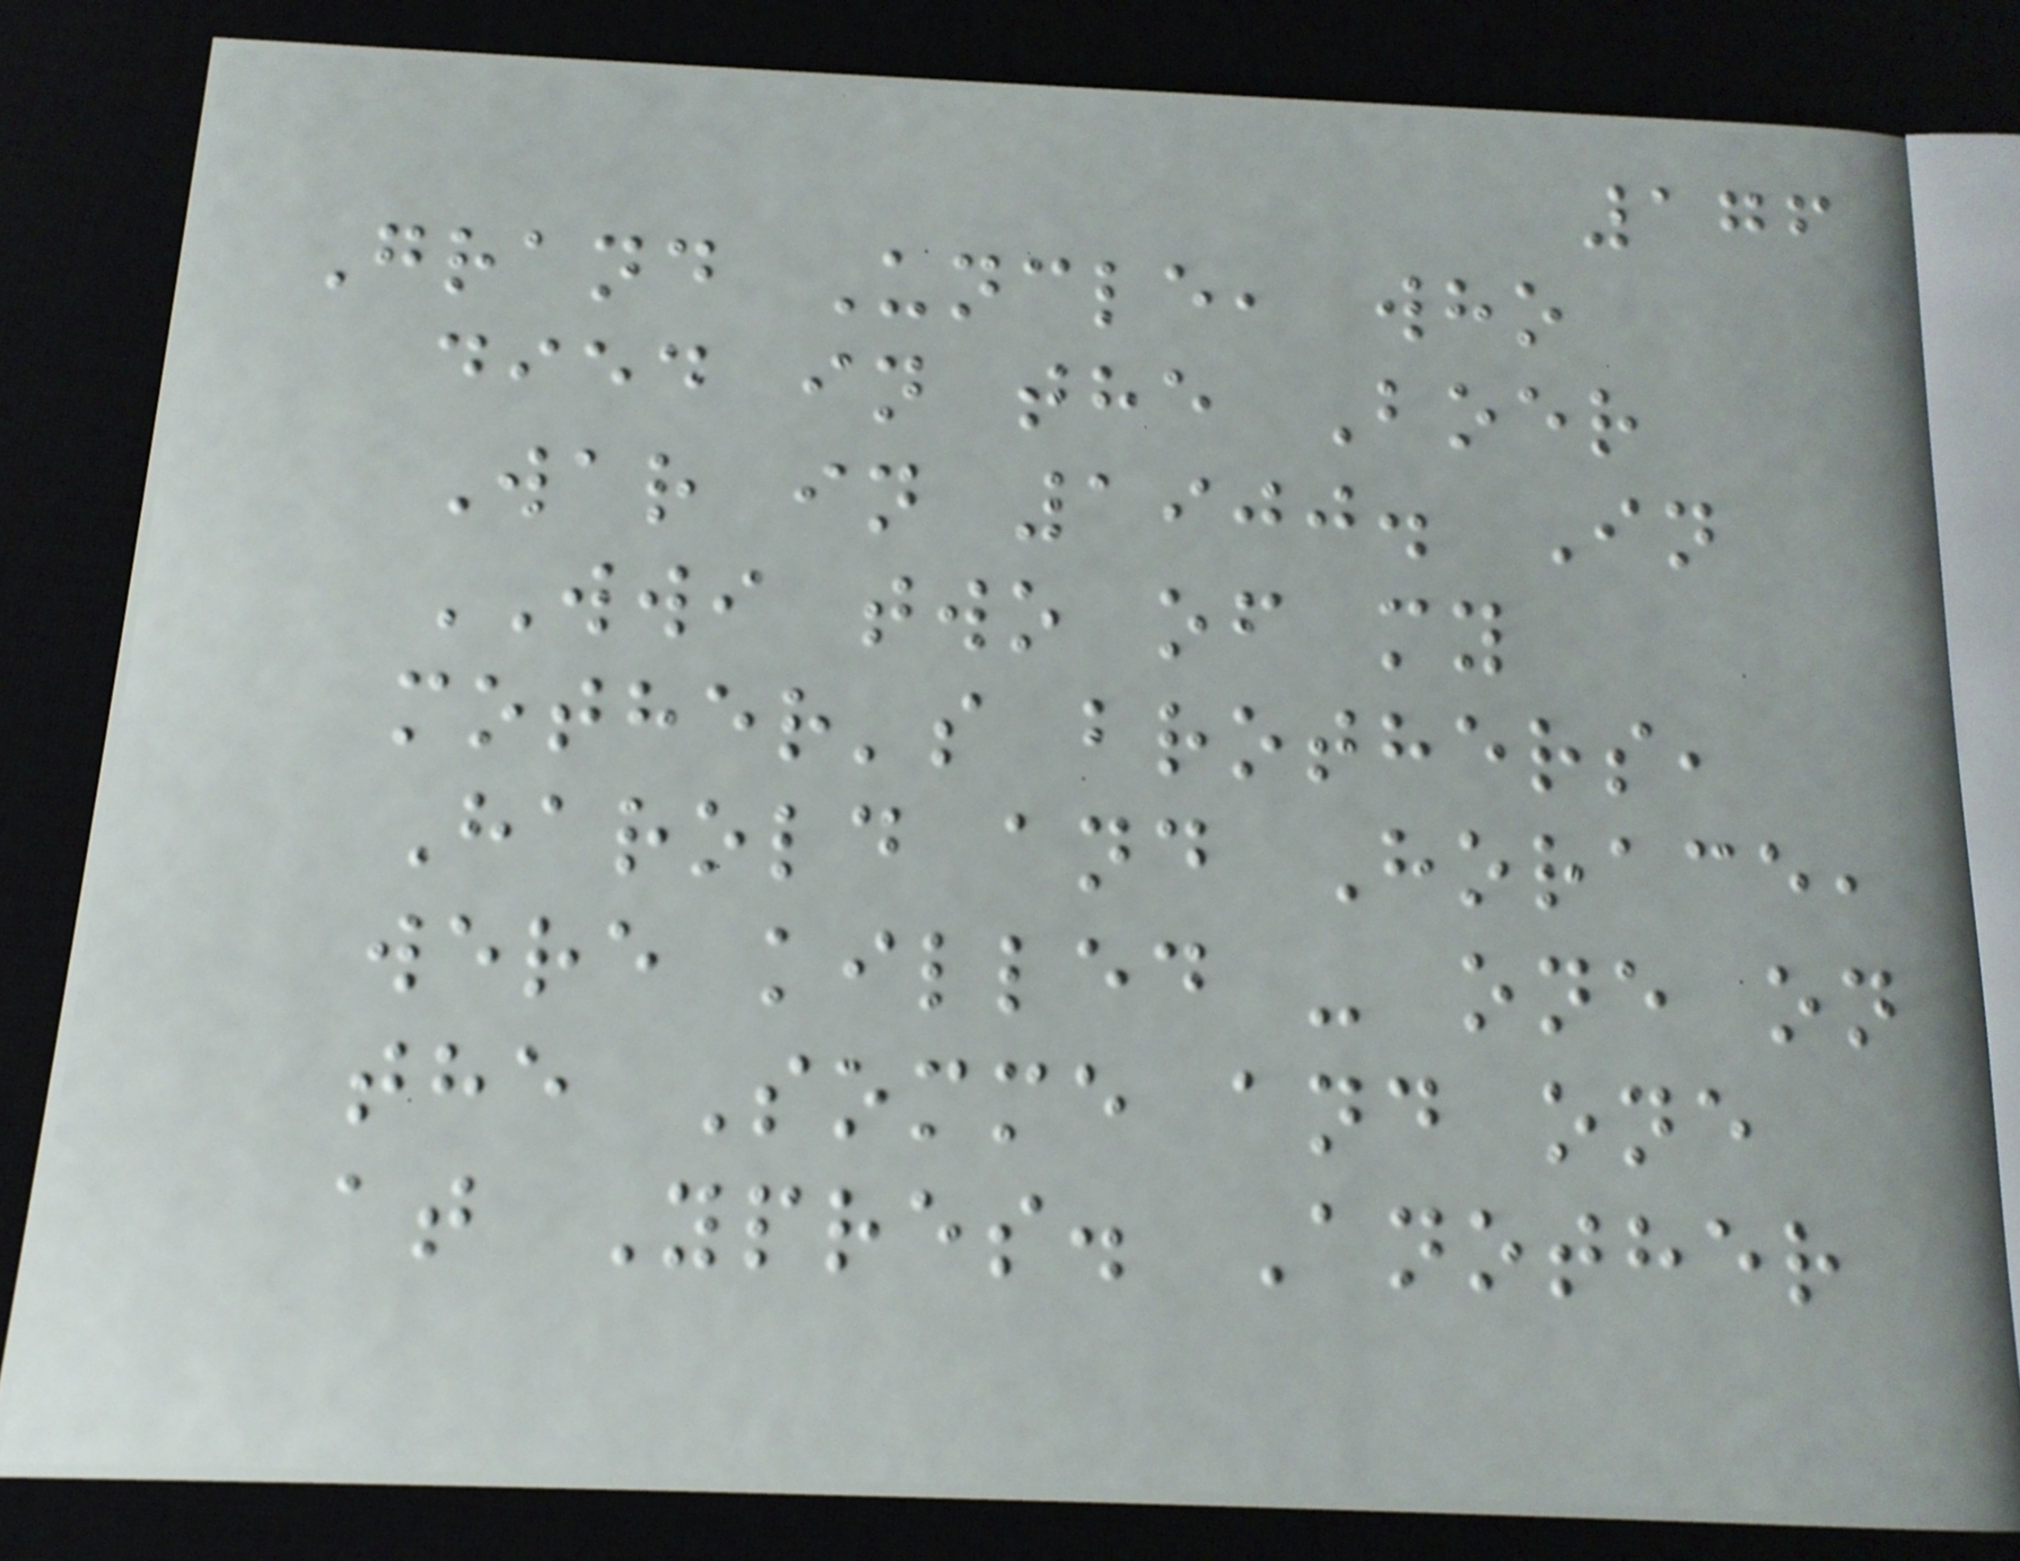176
Grand Uncle, who
died in the Boer
War in 1900. In
WWI two of my
mother's brothers,
Harold and Horace,
were killed - one on
the Somme and one
at Ypres. Another
